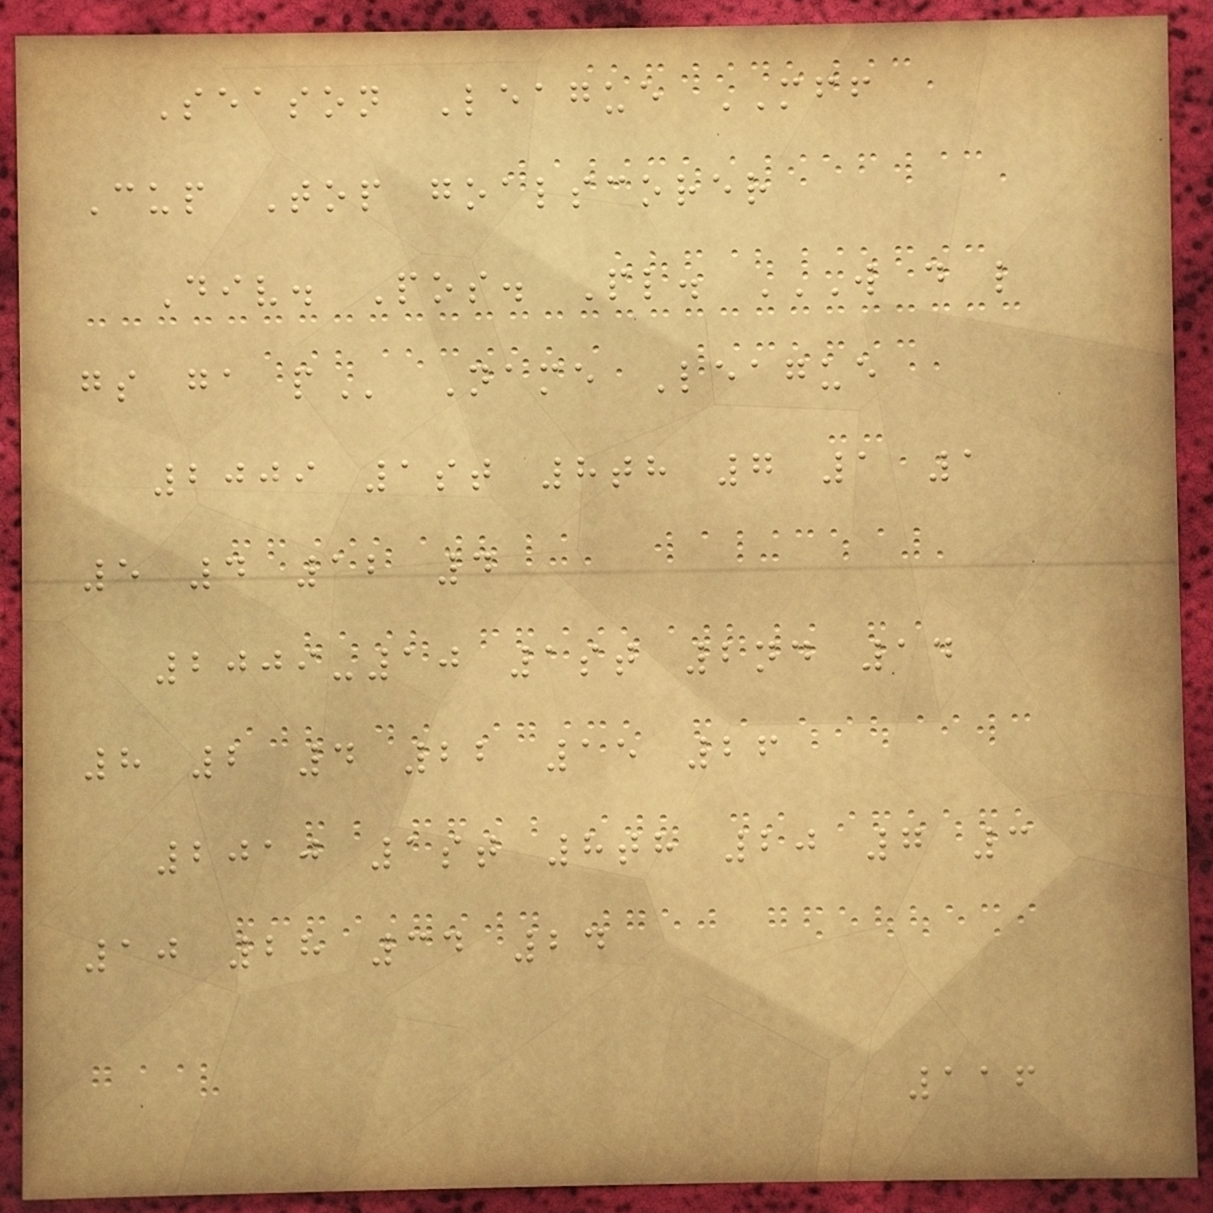Season League MFF
Cup Top goalscorer
Div. Pos. Pl. W D L
GS GA P Name League
2009 1st 8th 7 1 1
5 4 12 4
2009-10 1st 2nd 14
8 2 4 22 15 26
2010 1st 8th 20 7 3
10 28 34 24
116
